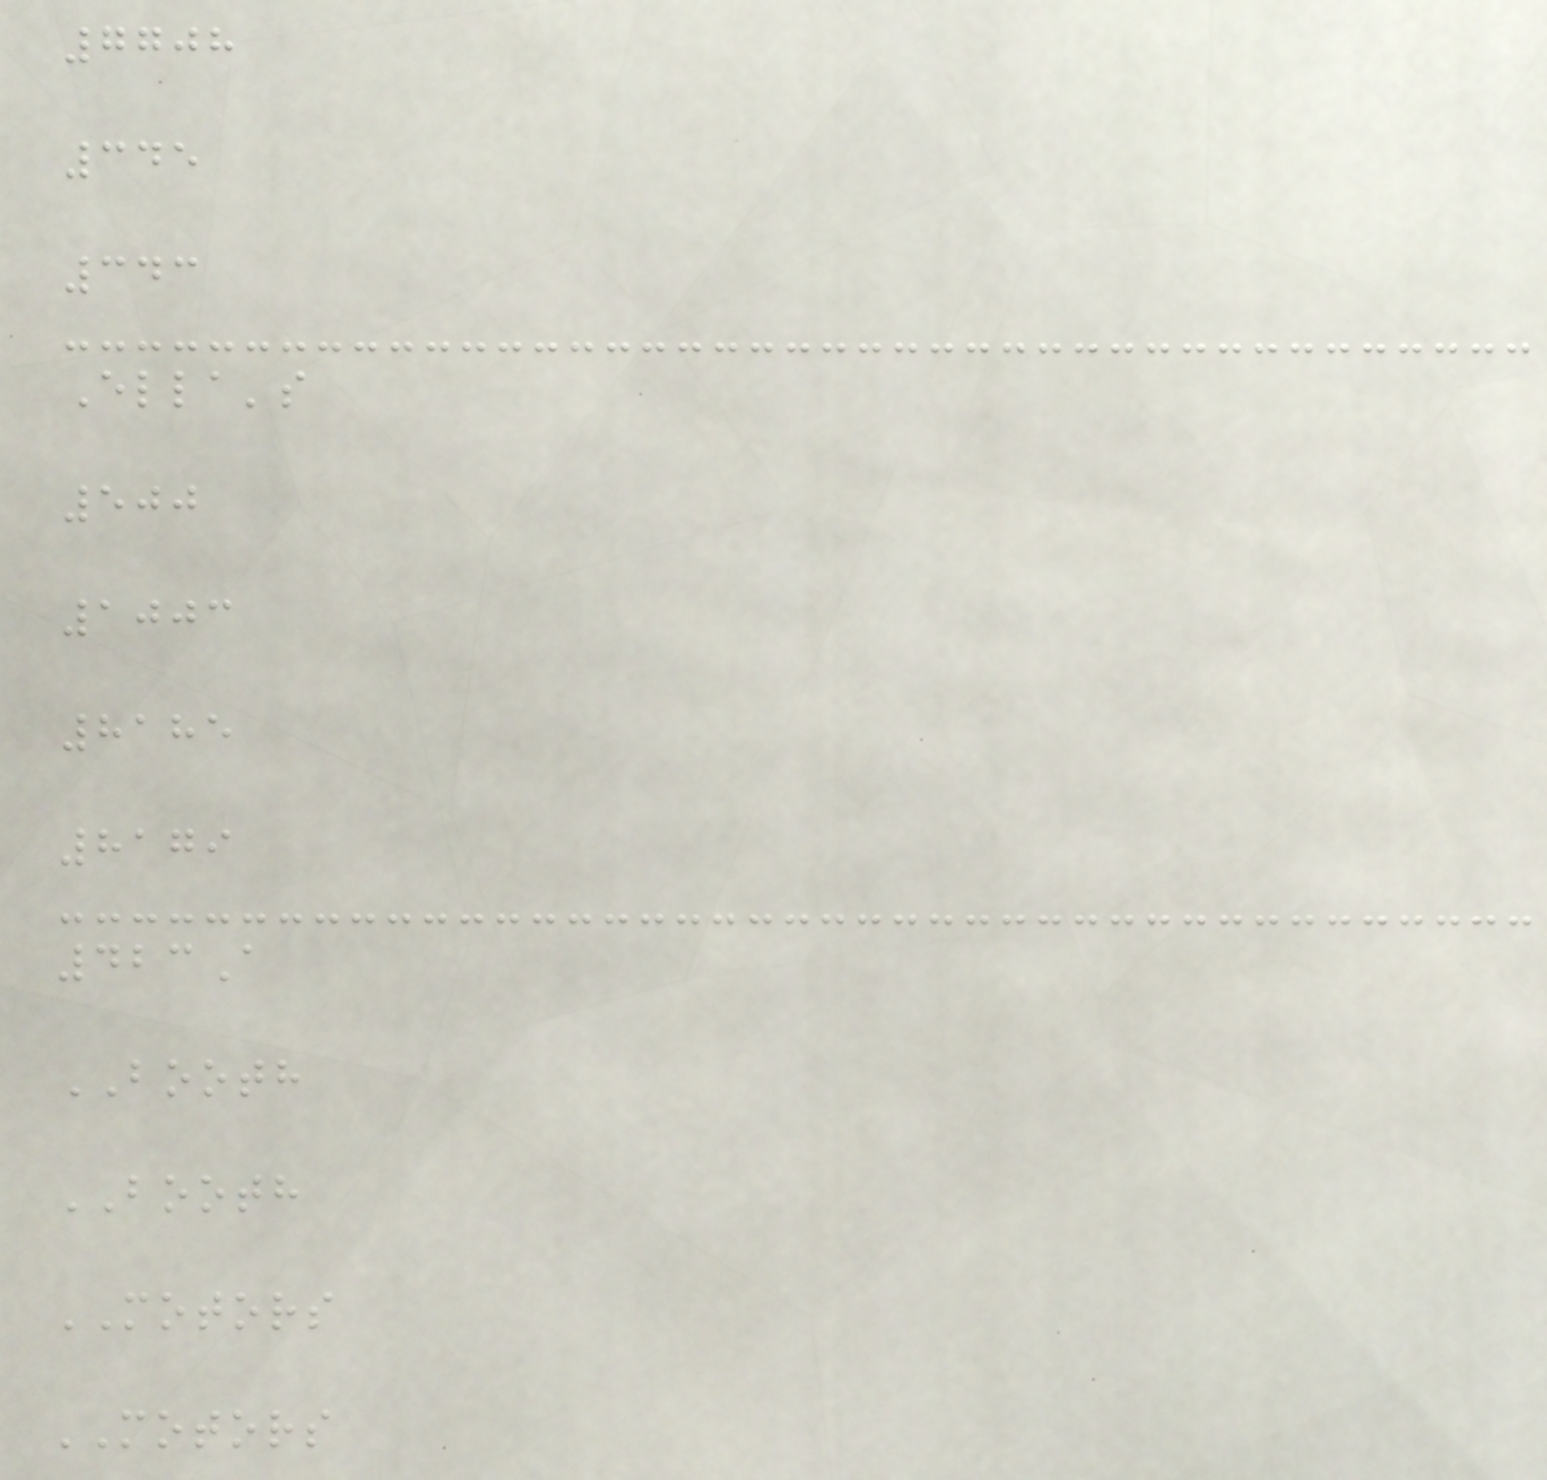7708
345
343
Ella's
500
1003
8185
8179
423A
BOOTH
BOOTH
MOTORS
MOTORS
